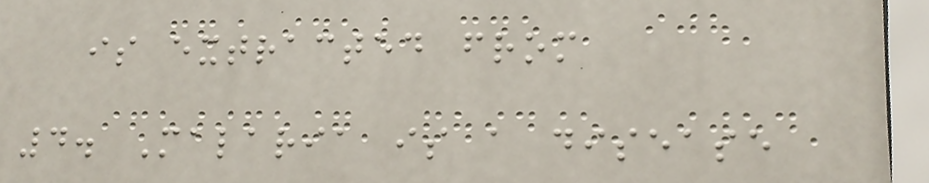is extracted from
4. Malaria is a disease
